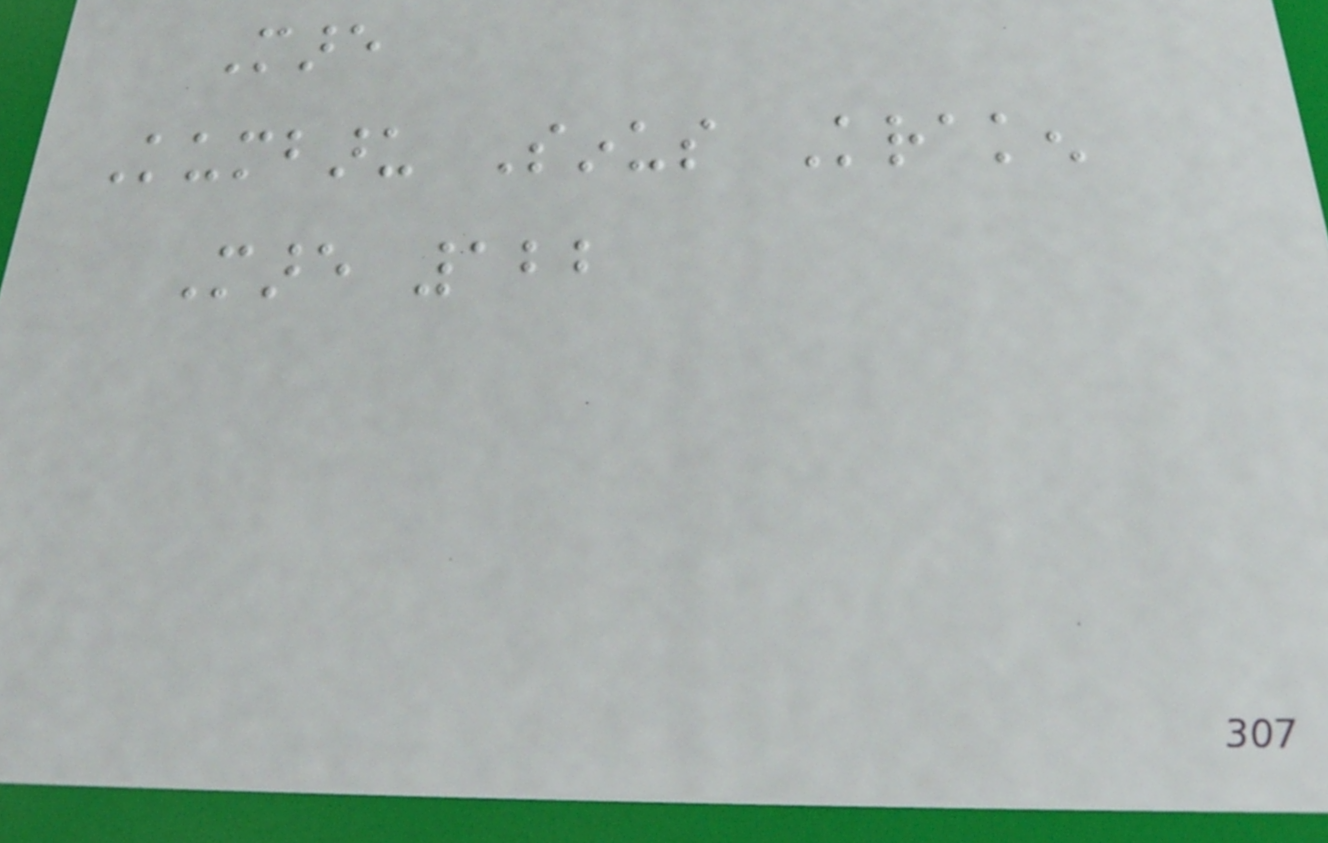Mare
Kumbaru Sinus Kraken
Mare 122
